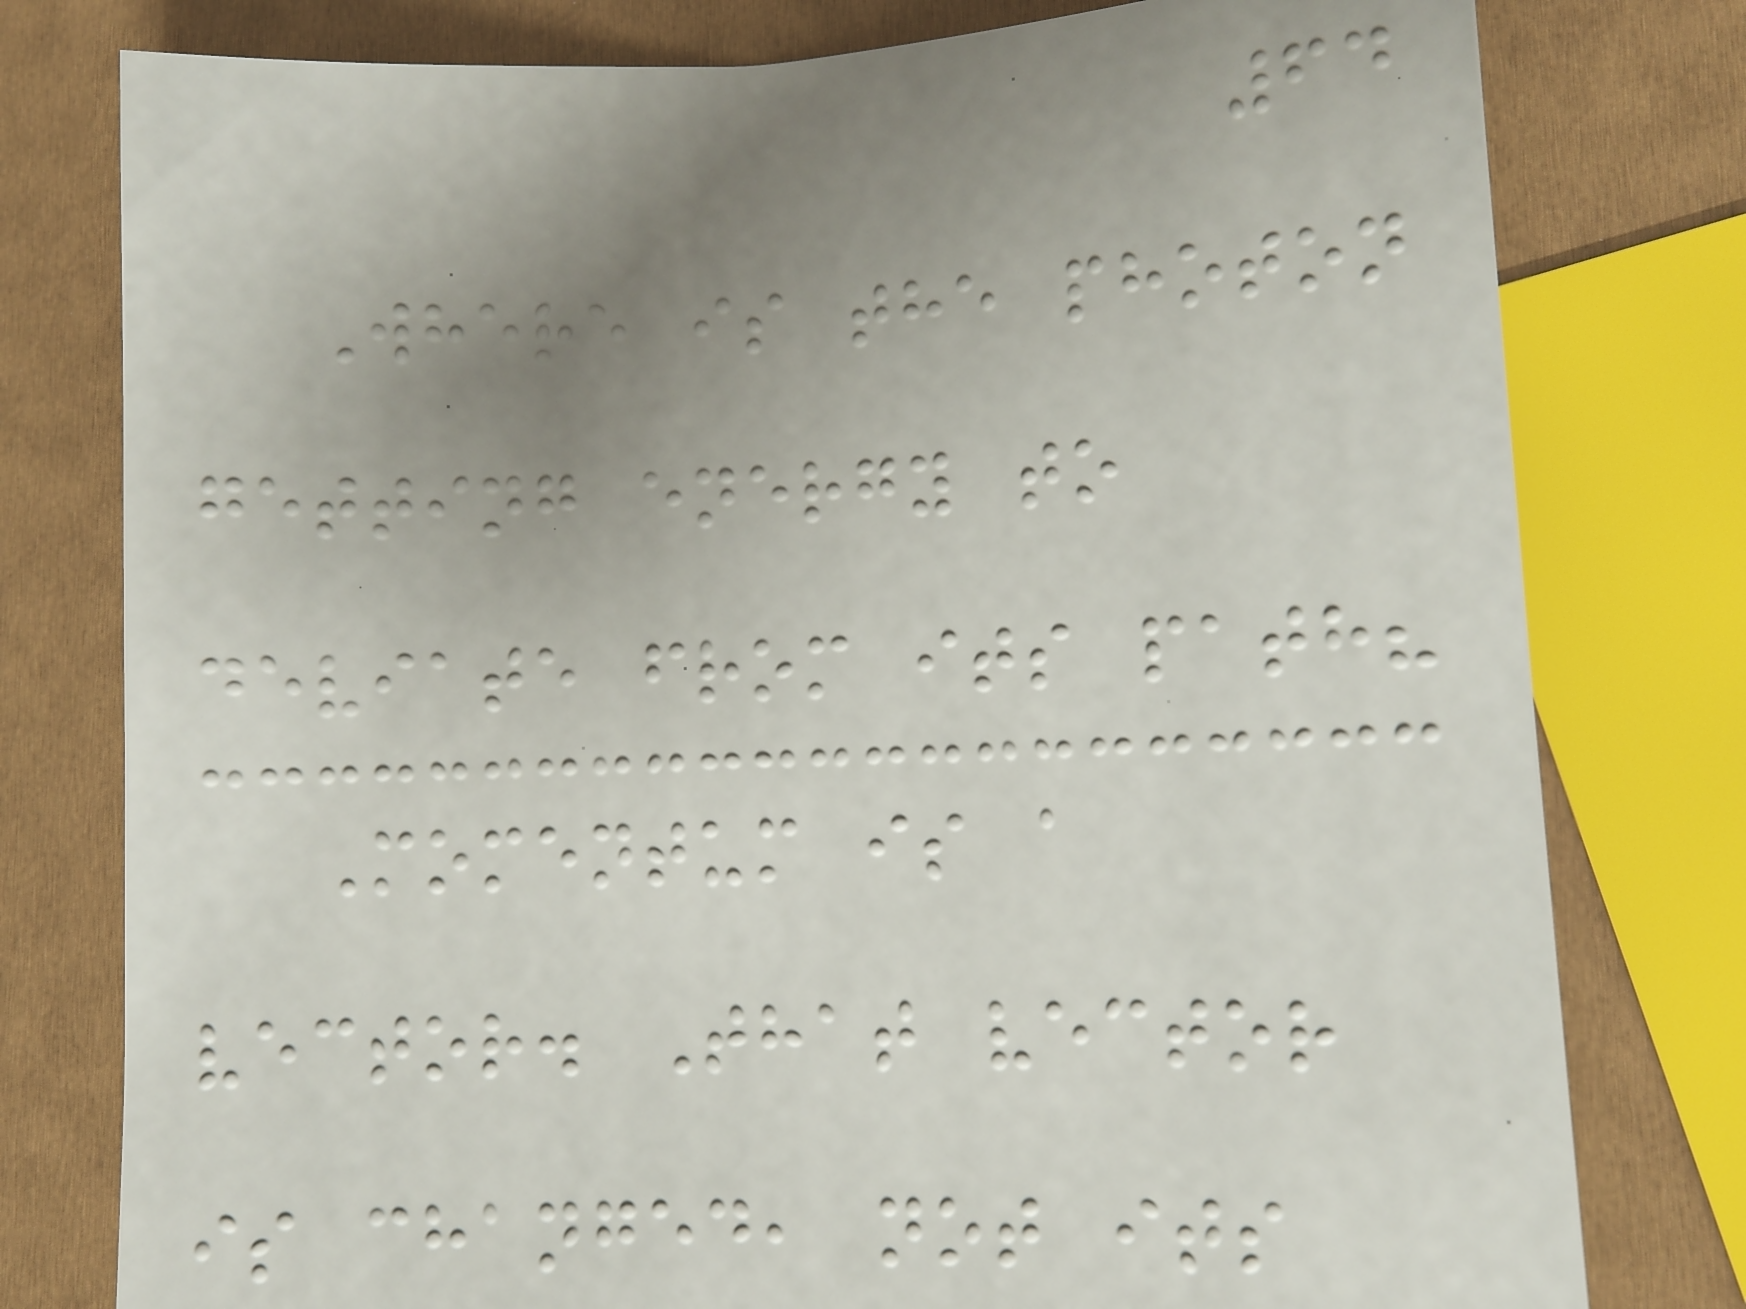64
Where is the photon
getting energy to
deviate from its path?
Momentum is a
vector. That vector
is changed, not its
